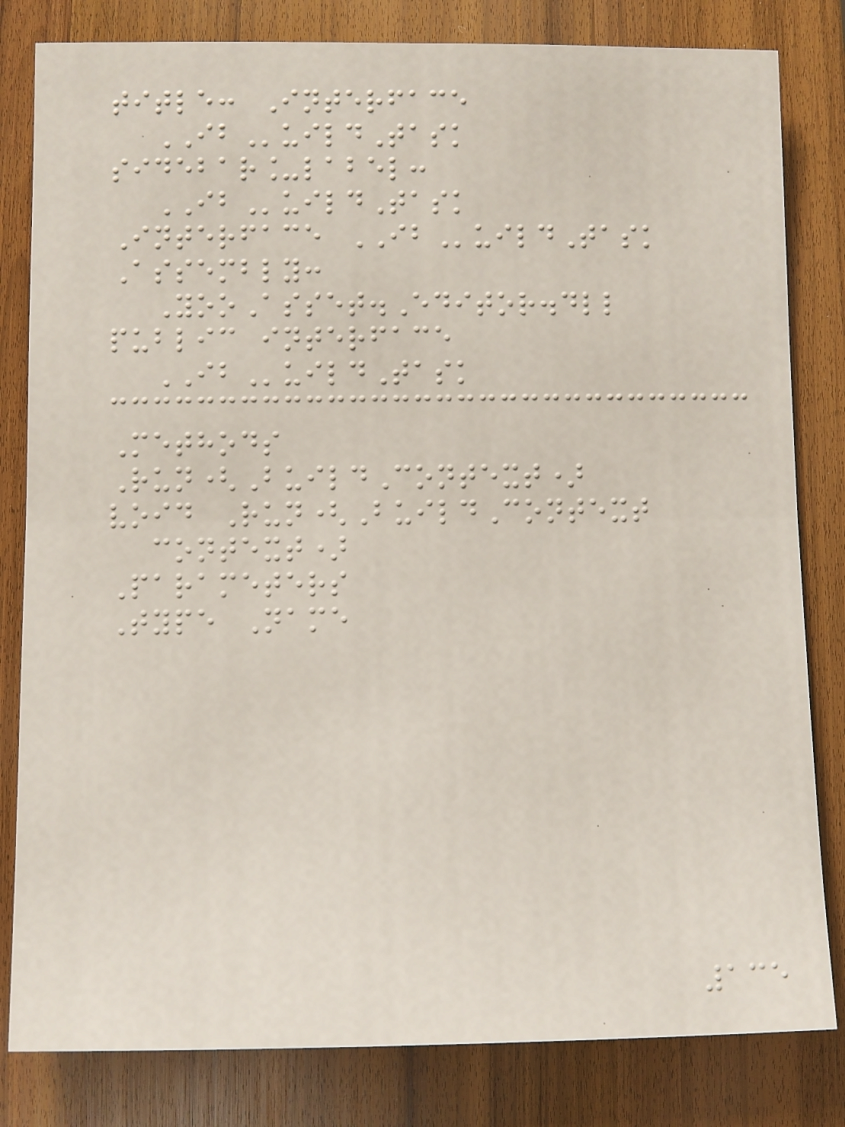title: Interface
IBuildTask
sidebar_label:
IBuildTask
Interface IBuildTask
Assembly:
YooAsset.Editor.dll
public interface
IBuildTask
Methods
Run(BuildContext)
void Run(BuildContext
context)
Parameters
Type Name
135
